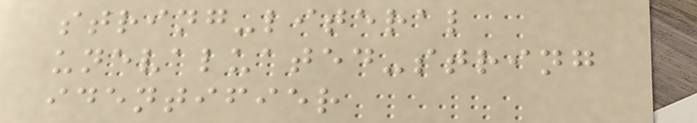string-literal
unevaluated-string
identifier
